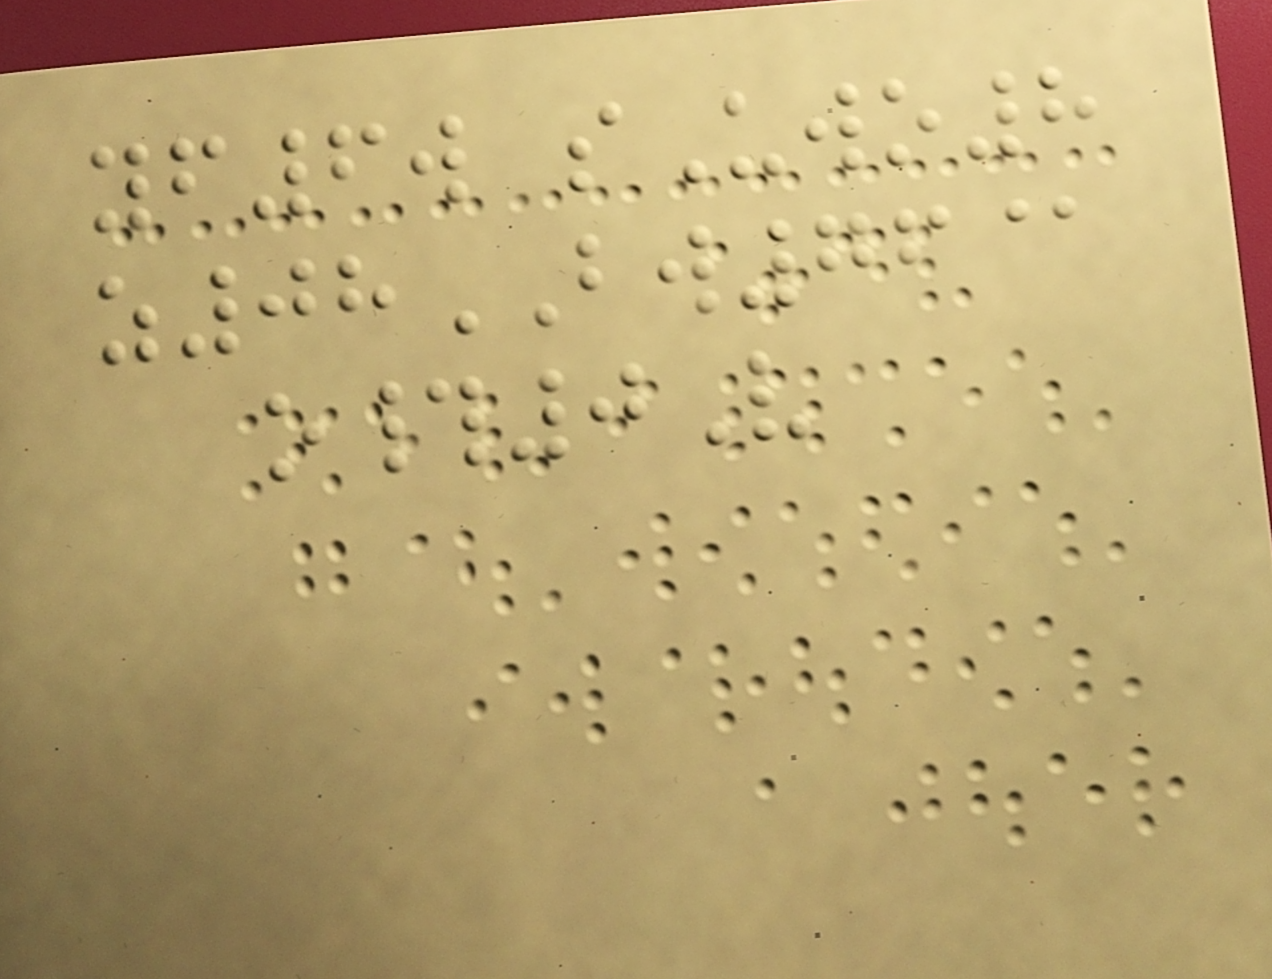yf6w sUwo8
z08BW76@
o#0V
